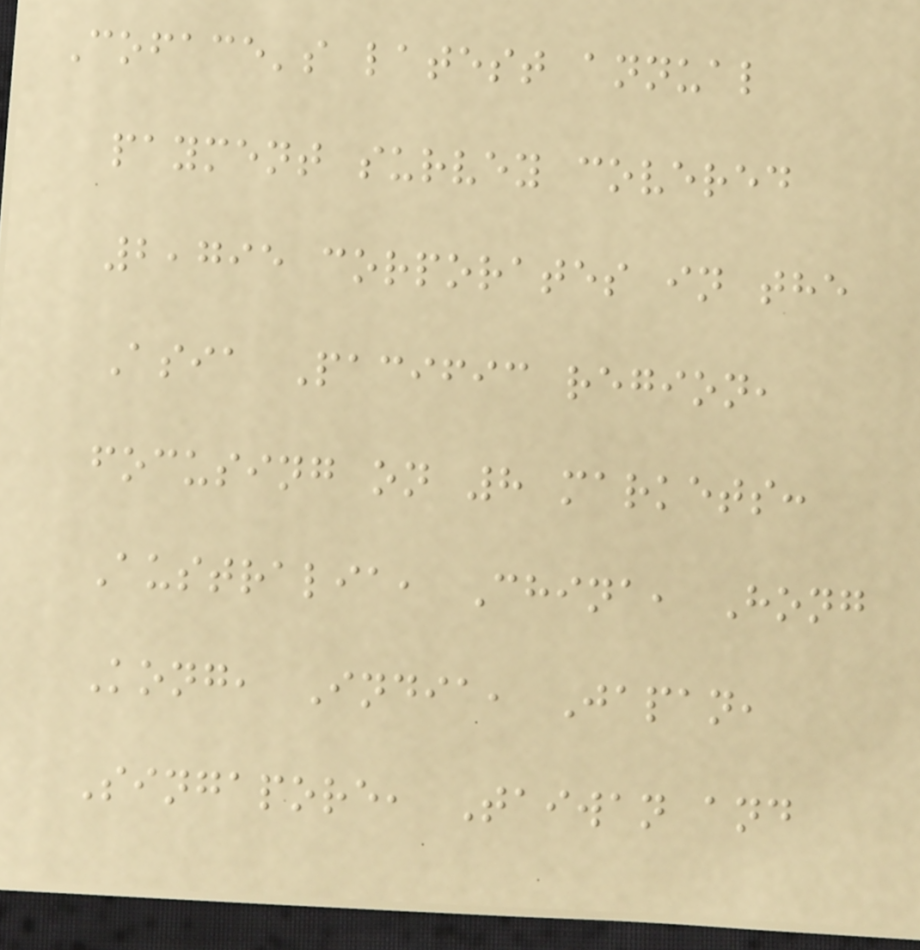Coface's latest annual
payment survey covered
2,795 corporates in the
Asia Pacific region,
focusing on 8 markets:
Australia, China, Hong
Kong, India, Japan,
Singapore, Taiwan and
